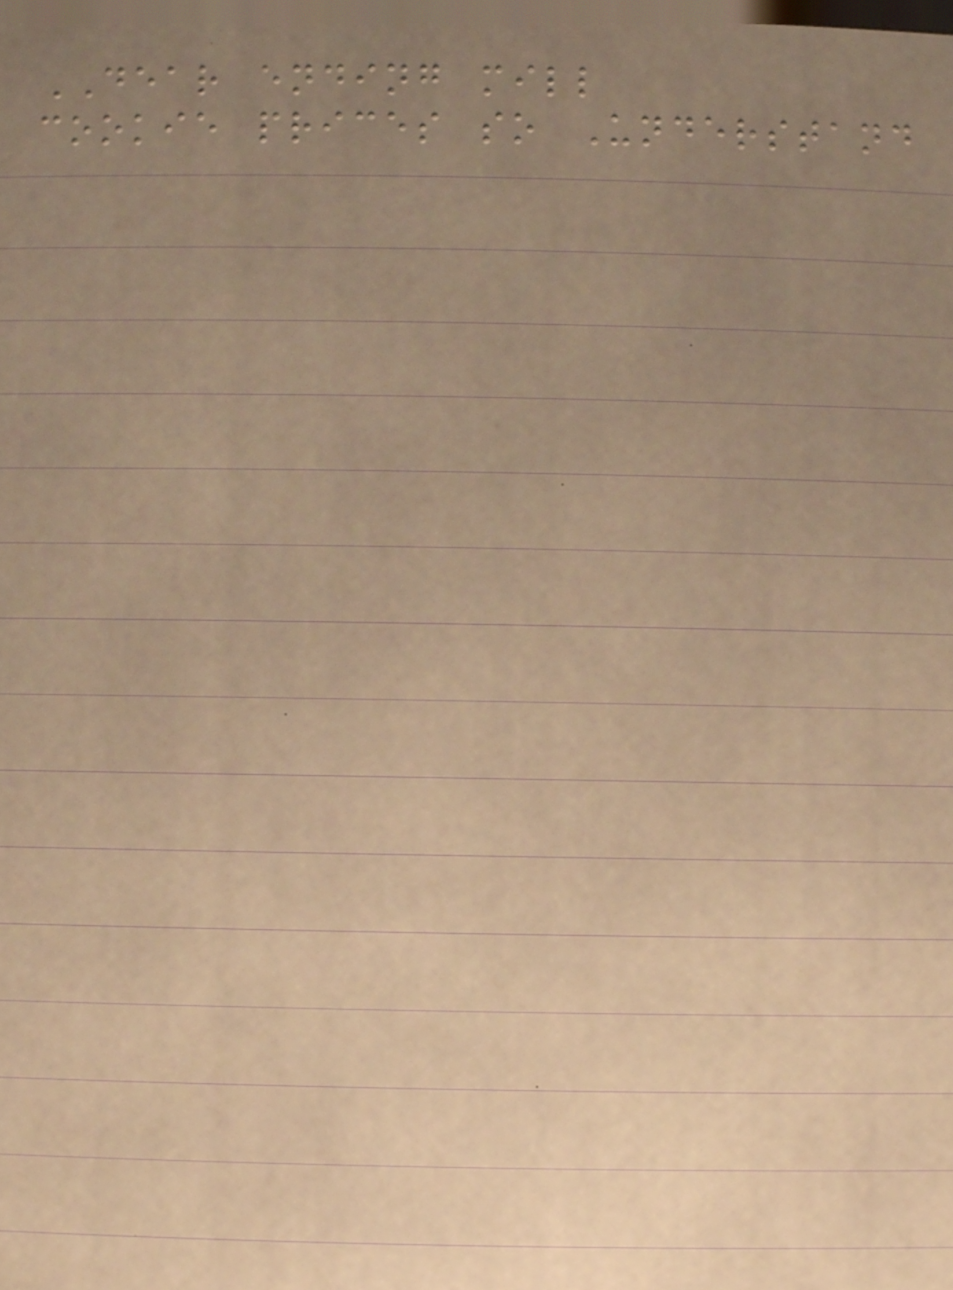DEAR ending mill
cookie prices so Understand
